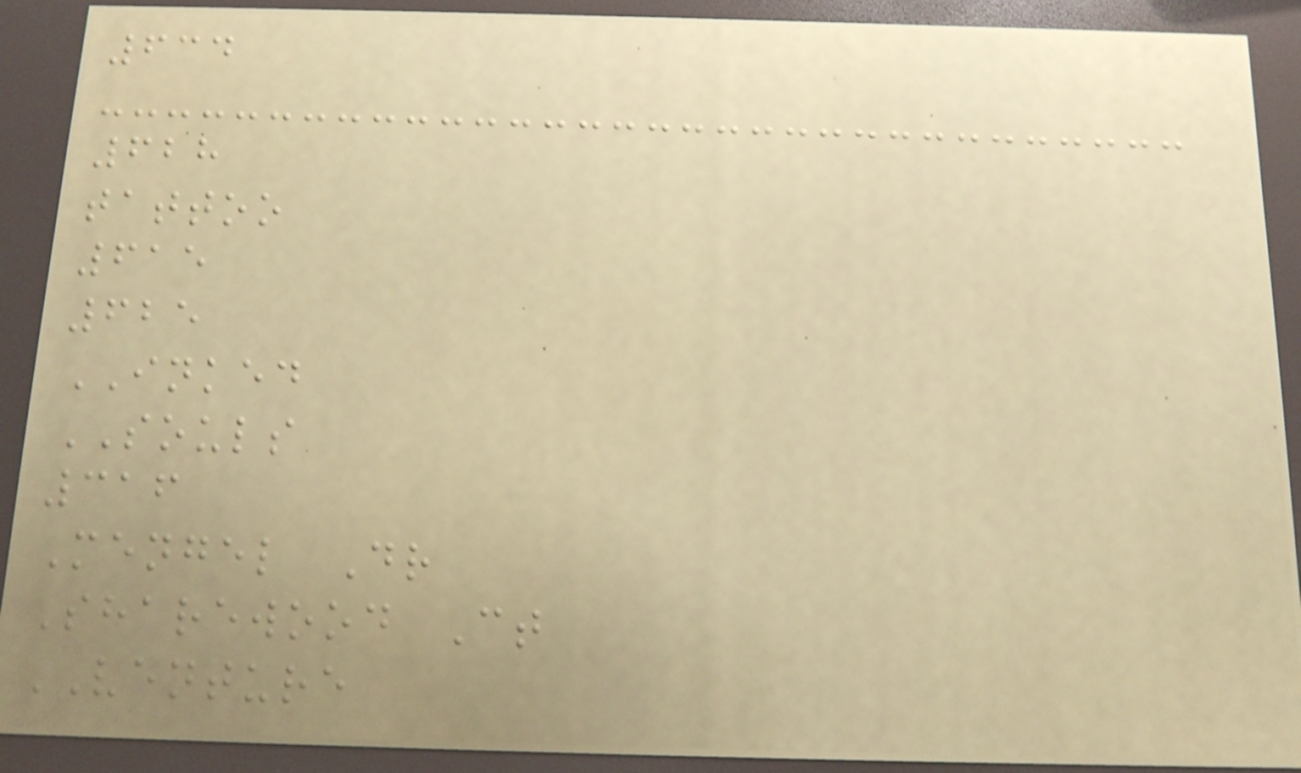634
628
tattoo
615
625
INKED
SOULS
316
Mengel Dr
Sharewood Ct
VENTURE
